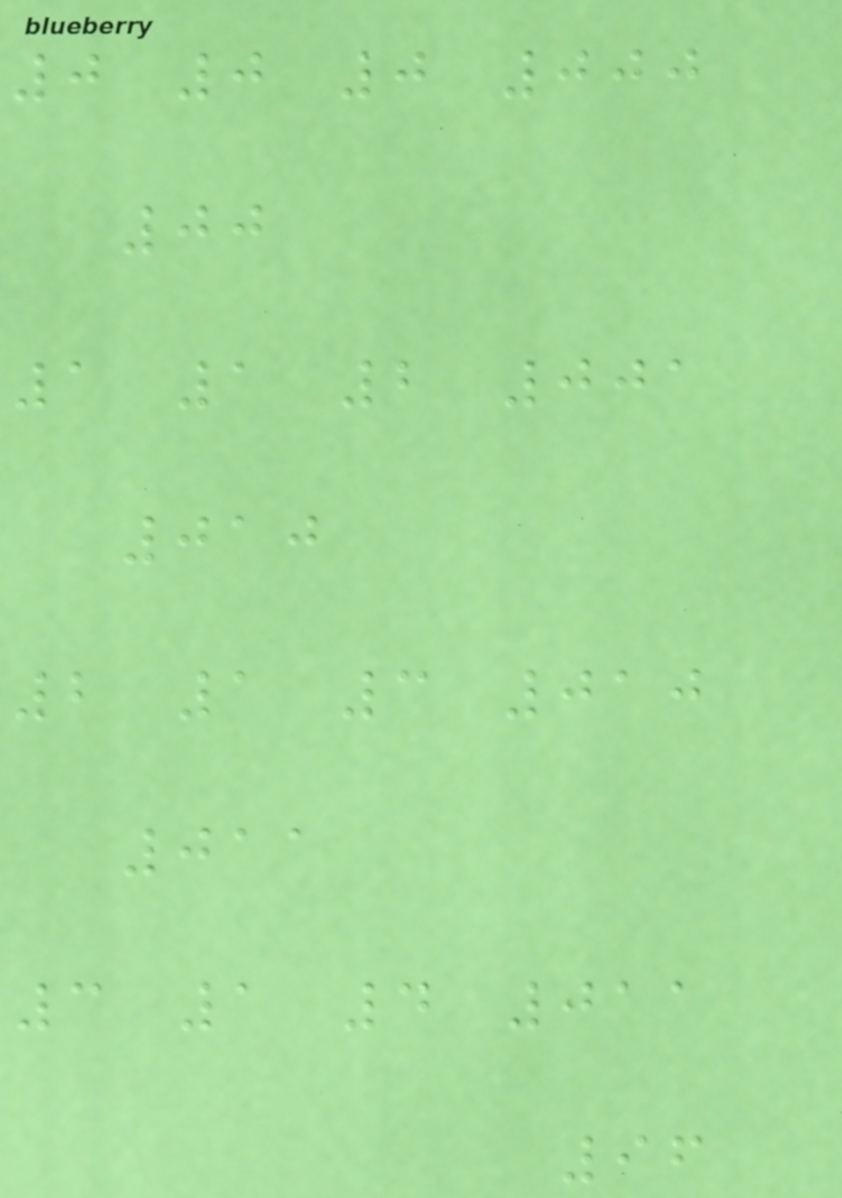0 0 0 000
00
1 1 2 001
010
2 1 3 010
011
3 1 4 011
96
